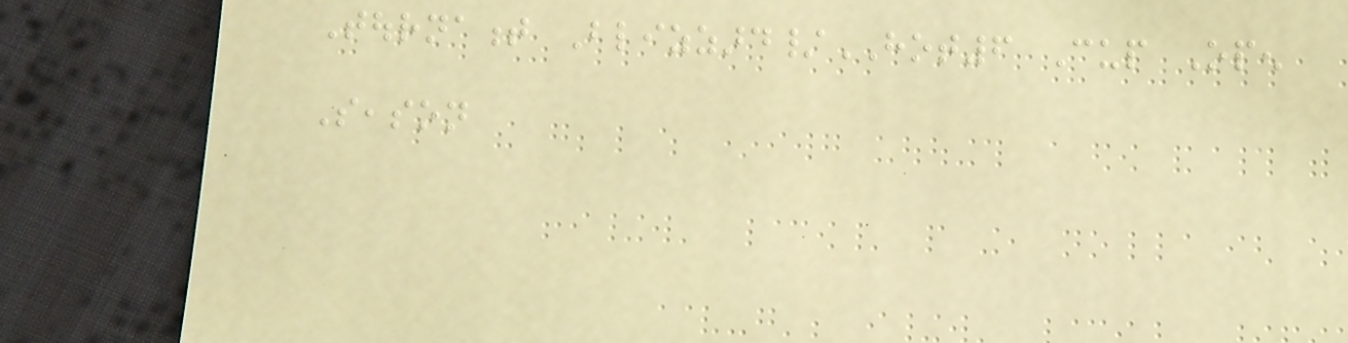Tournament Blizzard/HOT6 Cup Open
Season
